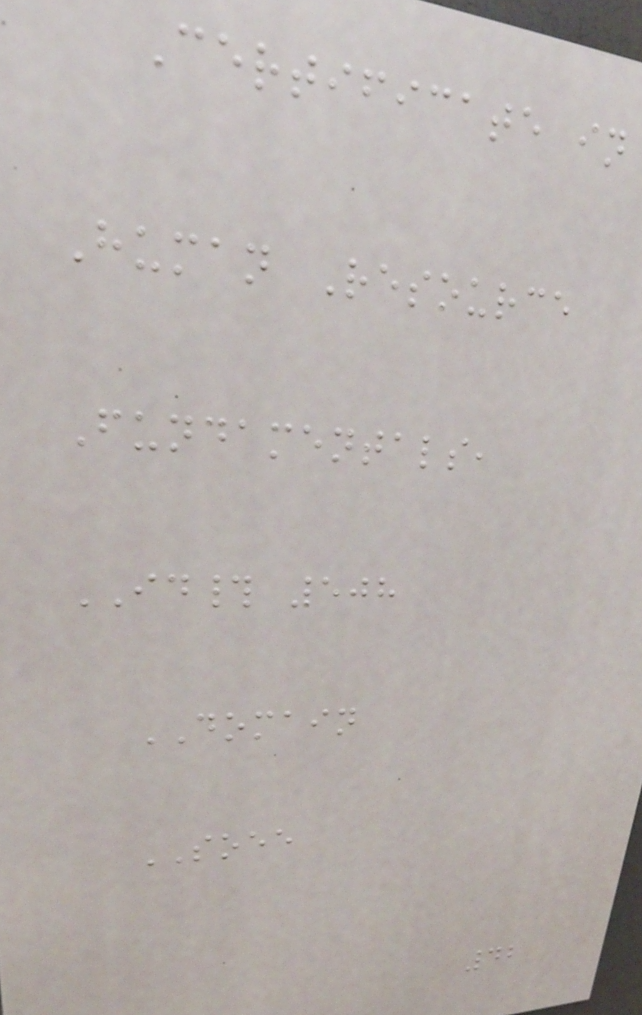Certificate in
Human Resource
Fundamentals,
ID# 508
DOMAIN
SOEE
42
